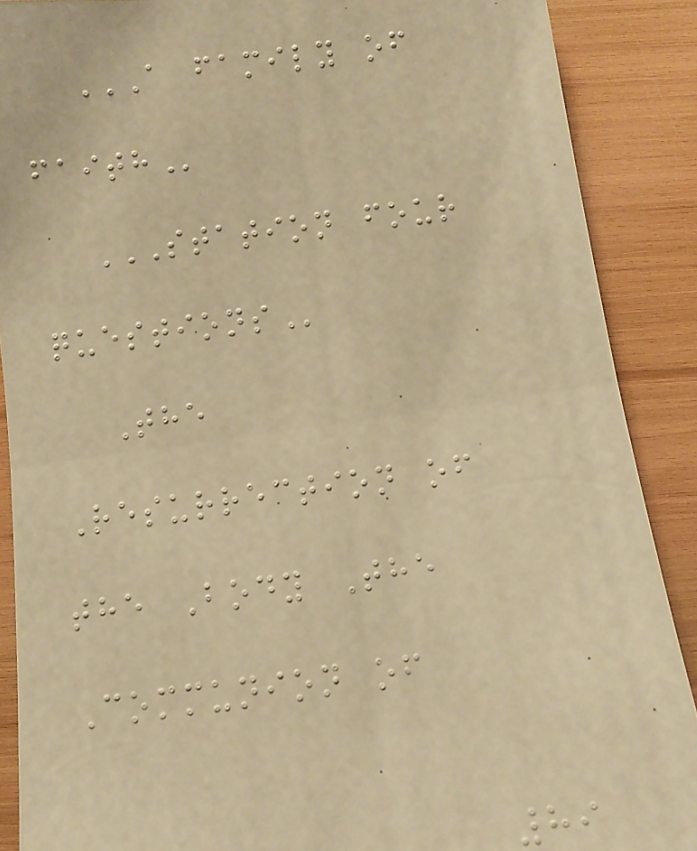A FAMILY OF
FAITH
STATION FOUR
QUESTIONS
The
Resurrection of
the Body The
Communion of
89
